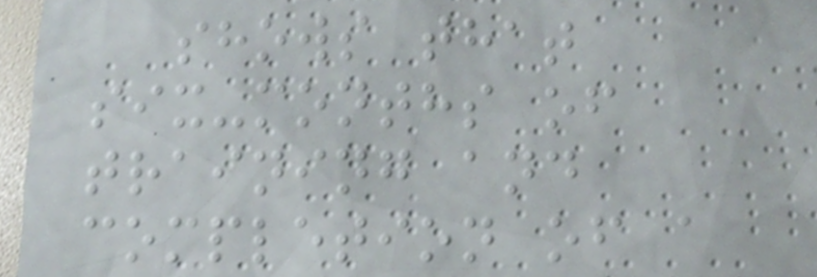shows that
six-months of
training and
completion of a
